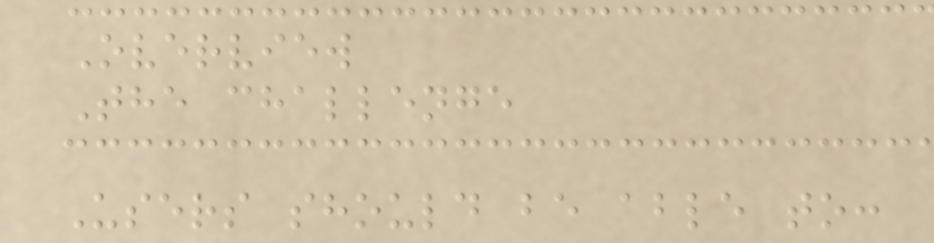Overview
The challenge
Users should be able to:
